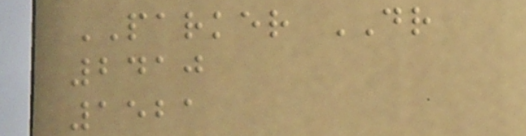PARKER DR
2410
1521
